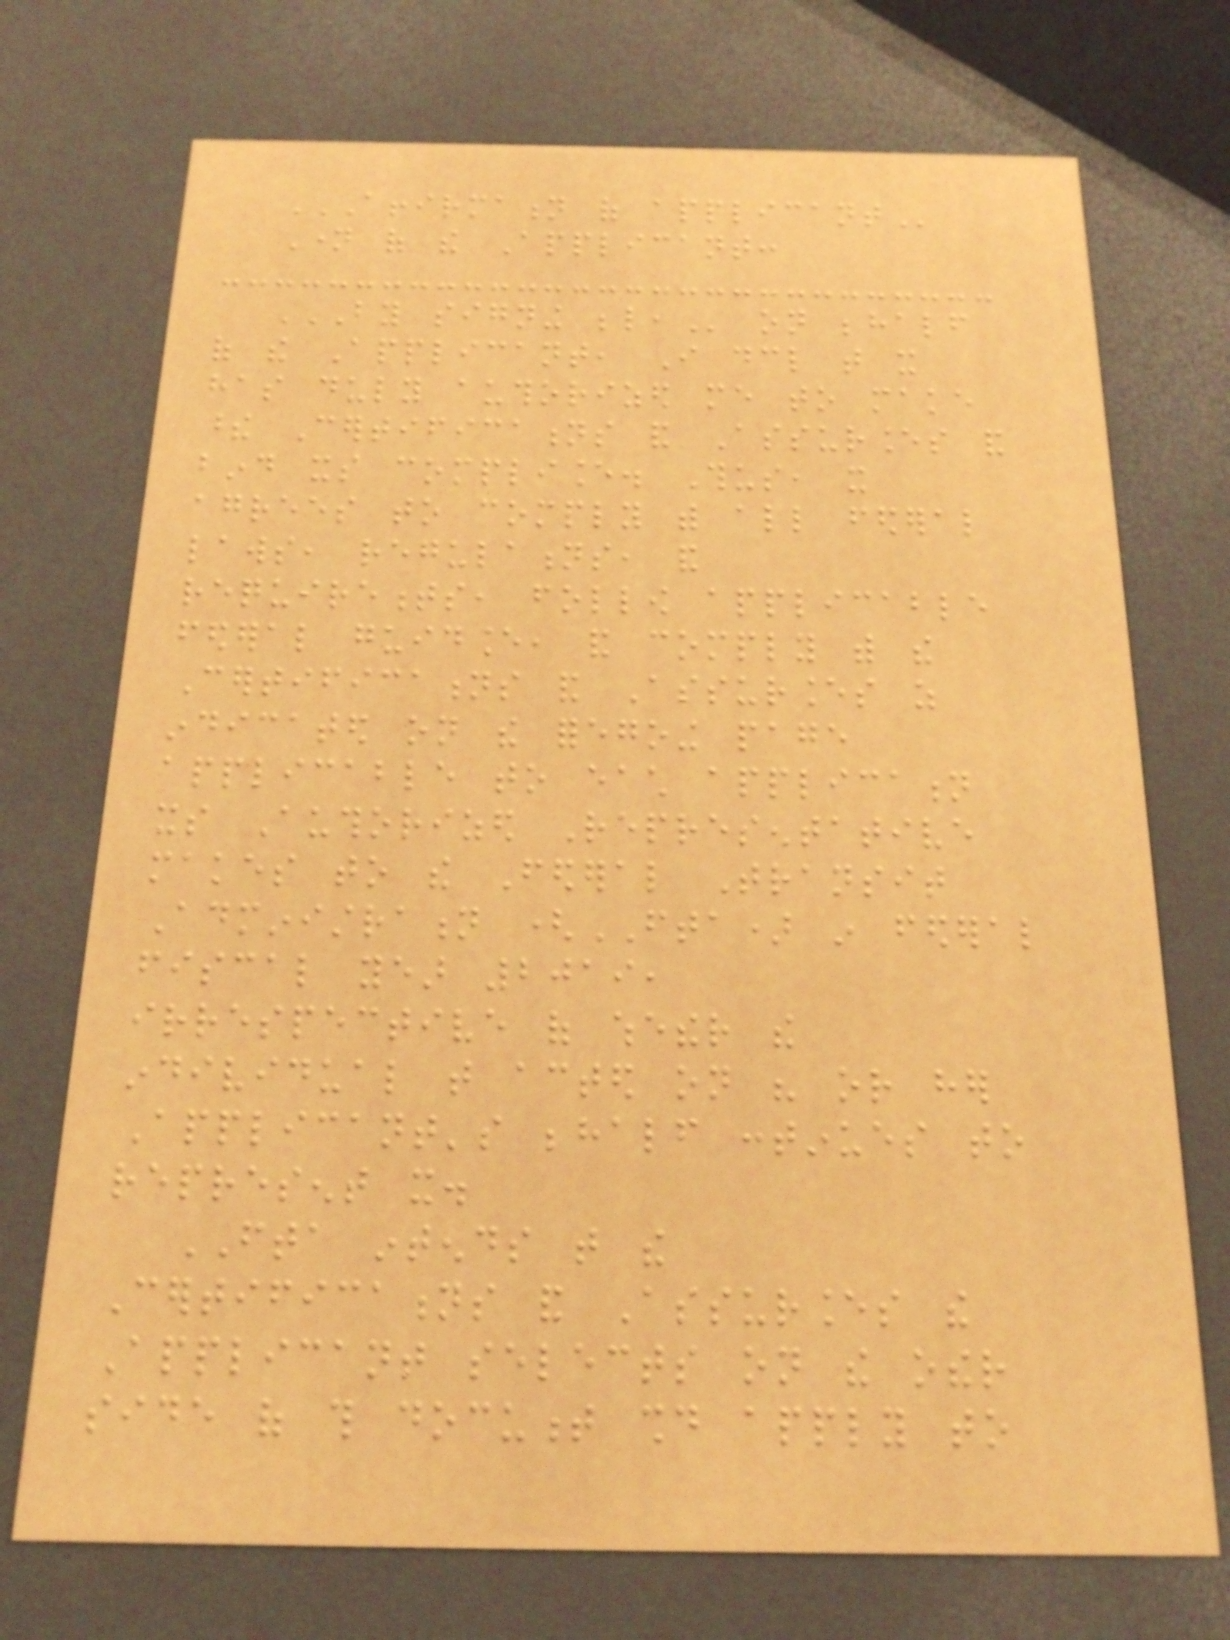AFFIRMATION OF APPLICANT
Name of the Applicant:
BY SIGNING BELOW, on behalf
of the Applicant, I declare that it
has duly authorized me to make
these Certifications and Assurances and
bind its compliance. Thus, it
agrees to comply with all federal
laws, regulations, and
requirements, follow applicable
federal guidance, and comply with the
Certifications and Assurances as
indicated on the foregoing page
applicable to each application
its Authorized Representative
makes to the Federal Transit
Administration (FTA) in federal
fiscal year 2019,
irrespective of whether the
individual that acted on his or her
Applicant's behalf continues to
represent it.
FTA intends that the
Certifications and Assurances the
Applicant selects on the other
side of this document should apply to
